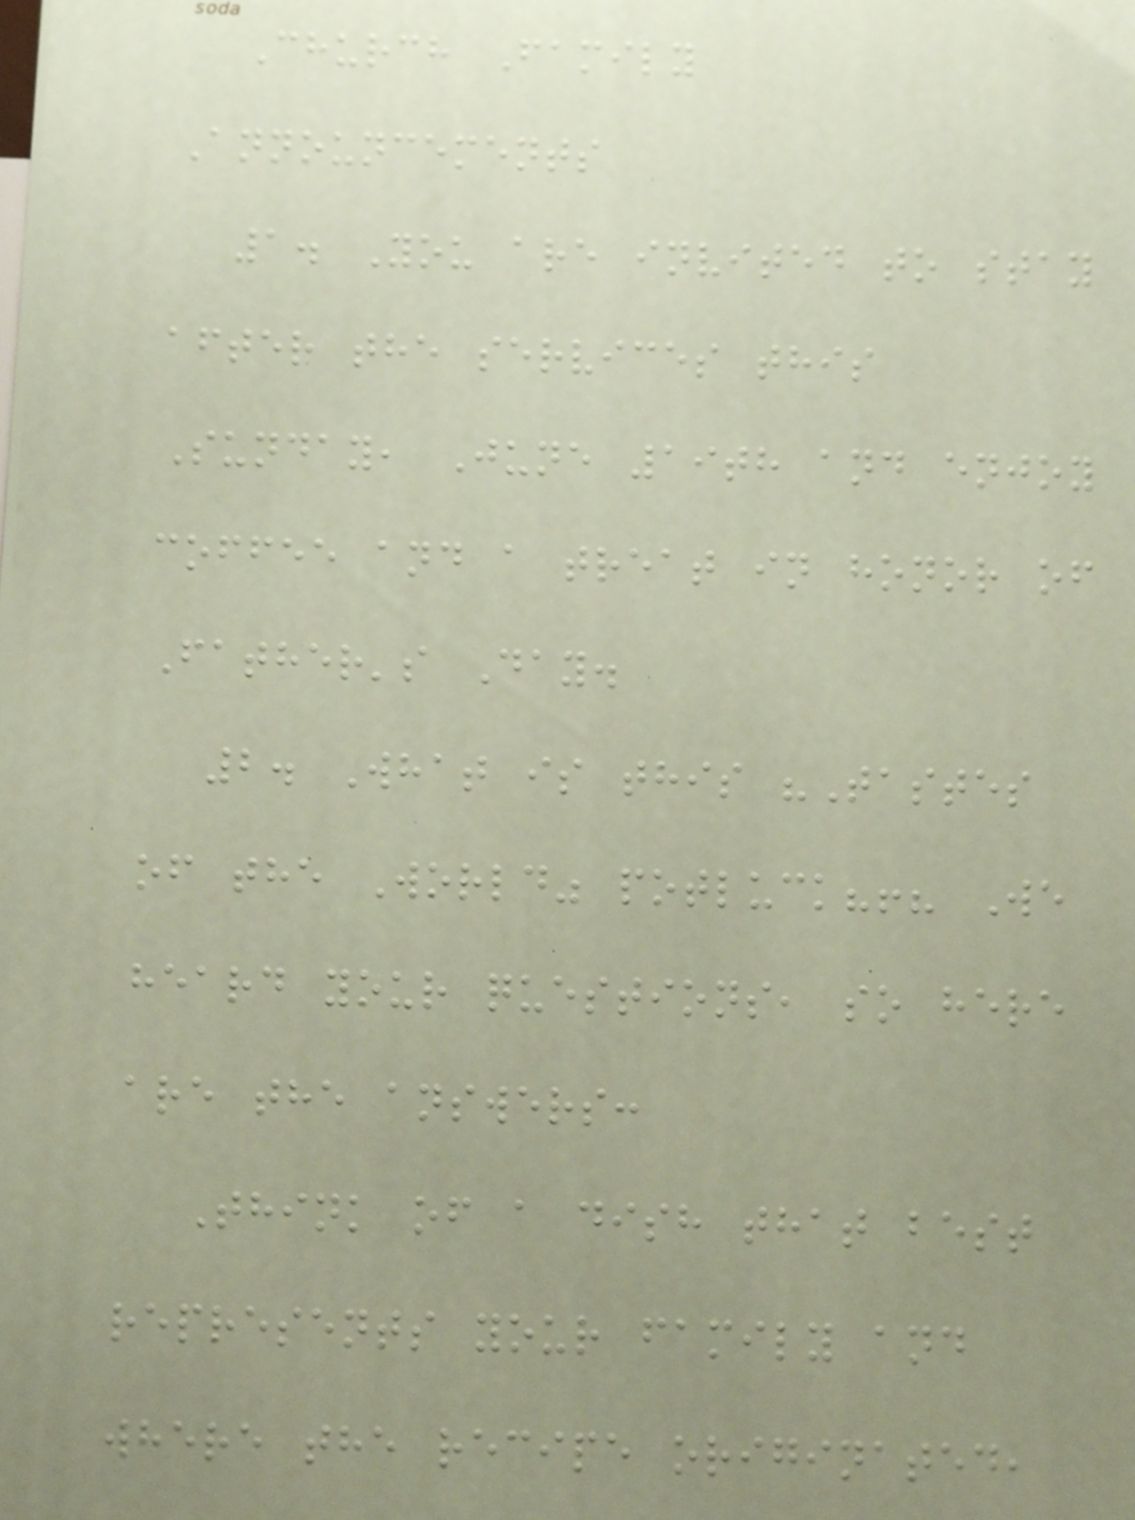Church Family
Announcements
1. You are invited to stay
after the services this
Sunday, June 19th and enjoy
coffee and a treat in honor of
Father's Day.
2. What is this "Tastes
of the World" potluck?!? We
heard your questions, so here
are the answers:
Think of a dish that best
represents your family and
where the recipe originated,
